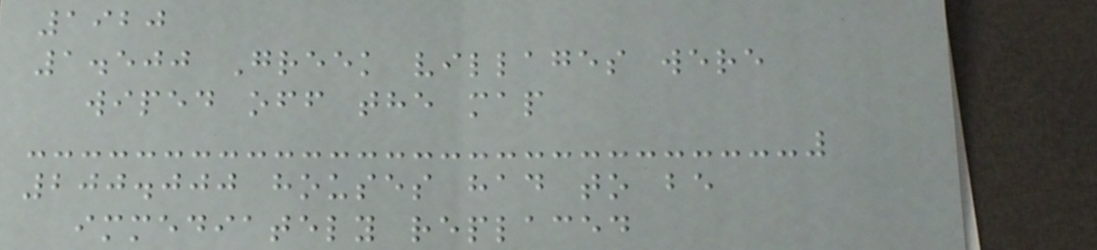1920
1.500 Greek villages were
wiped off the map
200.000 houses had to be
immediately replaced
